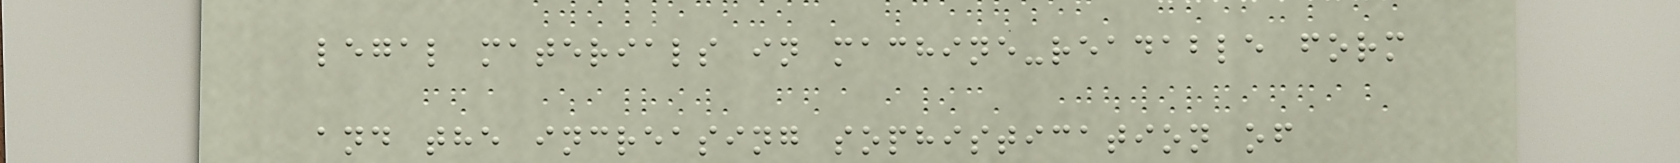legal materials in machine-readable form
and the increasing sophistication of
